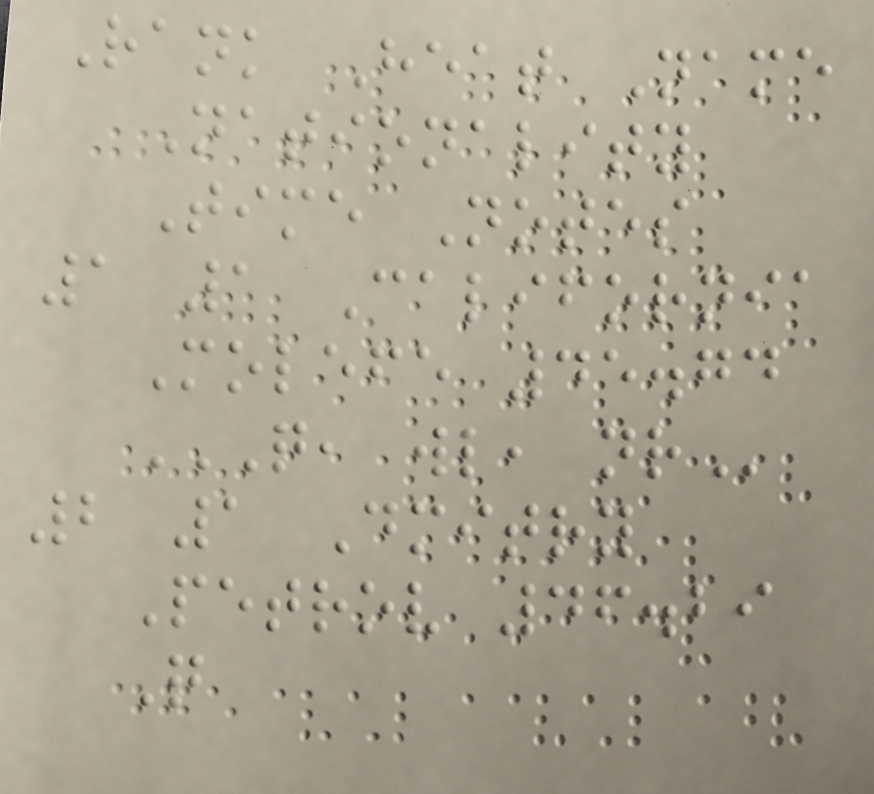Rank Heat Name
Nationality
Time Notes
1 1 California
Molefe 45.74
Q, WL, NR
2 1 Dmitry
Petrov 46.29
Q
